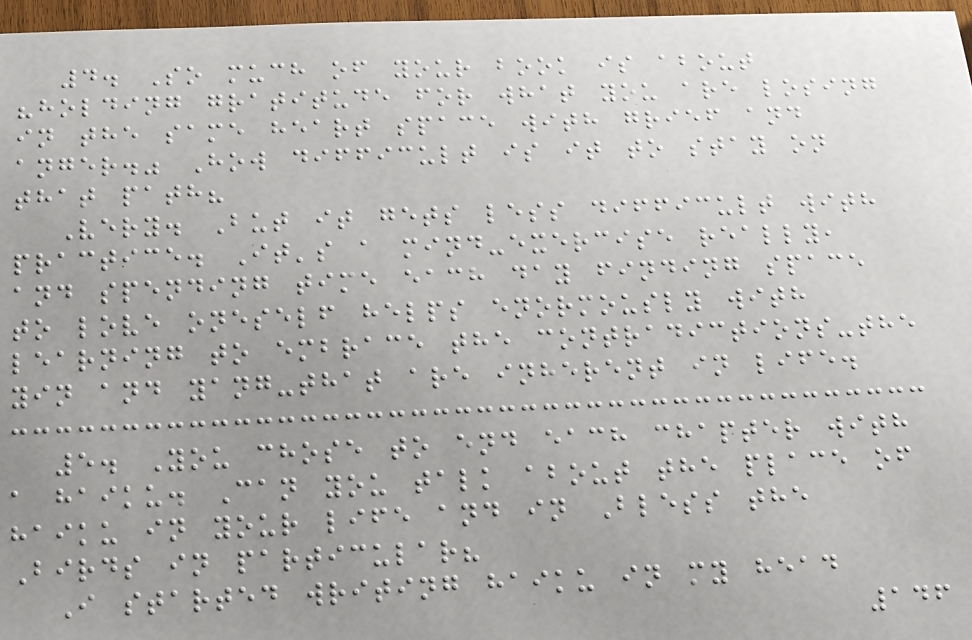4. So much of your book is about
"holding gratitude for what you are losing
in the same heart space with grief and
anger." How difficult is it to stay on
that path?
Very. But it gets less difficult with
practice. It's a mind-exercise really,
and spending time each day finding space
to love oneself helps enormously with
learning to embrace the contradictions-the
yin and yang-that are inherent in life.
5. You chose to end each chapter with
a haiku. Can you talk about the place of
haiku in your life and in Bless the
Birds in particular?
I started writing haiku in my head
146
